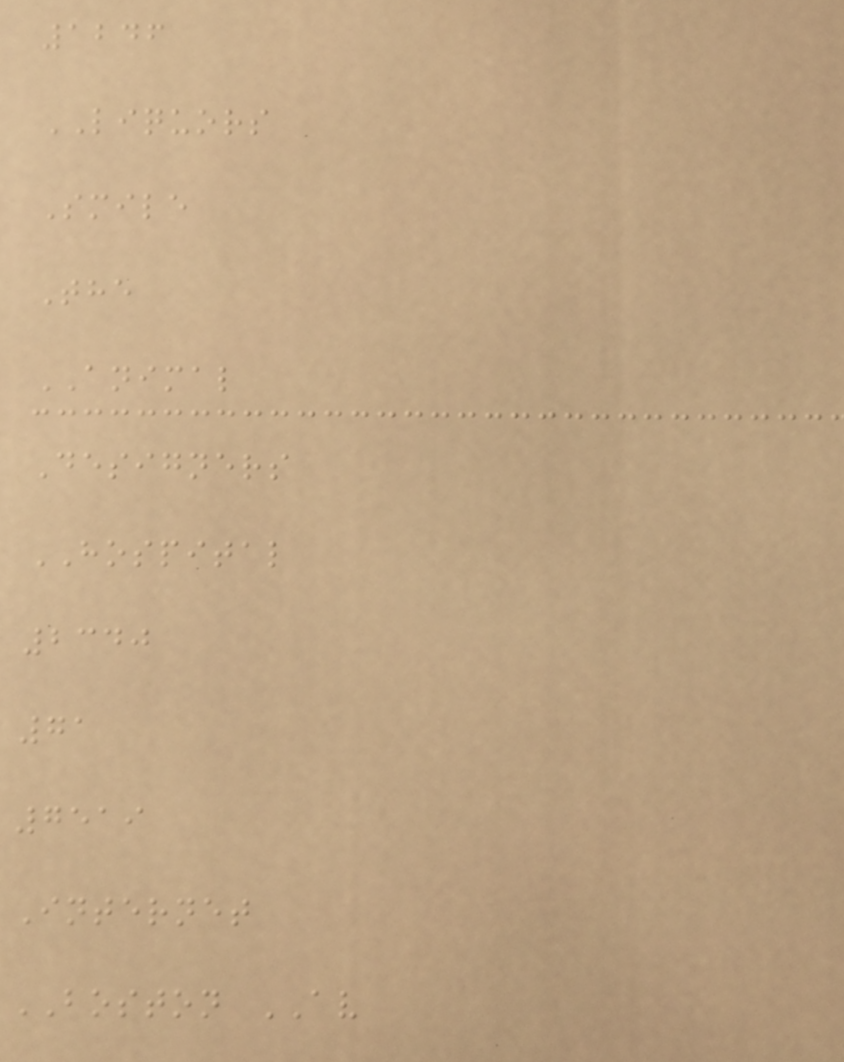1246
LIQUORS
Smile
The
ANIMAL
Designers
HOSPITAL
2340
71
7519
Internet
BOSTON AV
